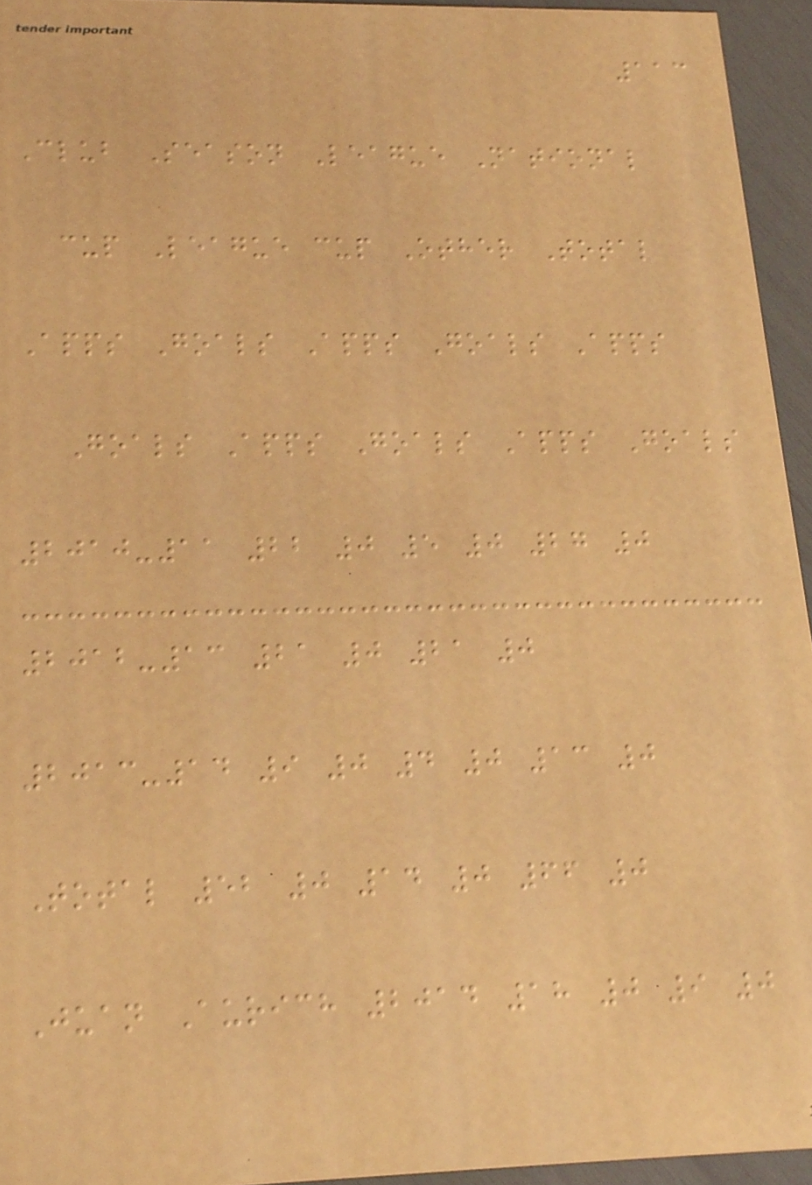113
Club Season League National
cup League cup Other Total
Apps Goals Apps Goals Apps
Goals Apps Goals Apps Goals
2010-11 22 0 5 0 27 0
2012-13 21 0 21 0
2013-14 9 0 4 0 13 0
Total 52 0 14 0 66 0
Juan Aurich 2014 18 0 9 0
